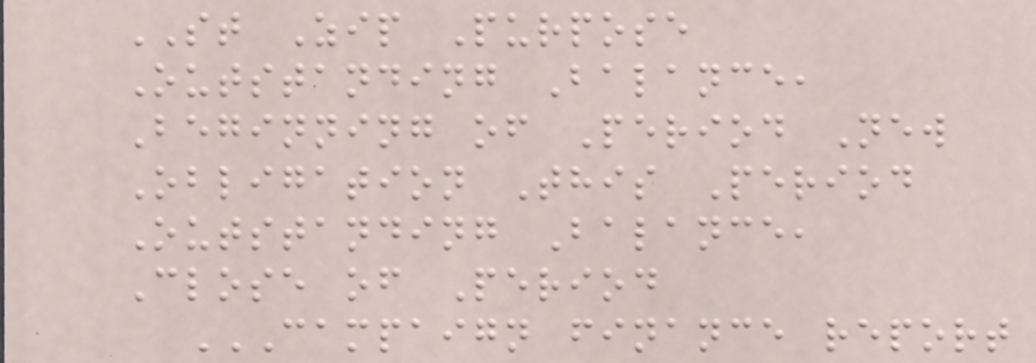ST Zip Purpose
Outstanding Balance,
Beginning of Period New
Obligation This Period
Outstanding Balance,
Close of Period
CAMPAIGN FINANCE REPORT
